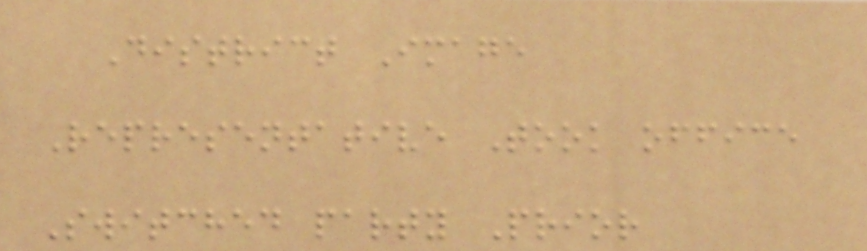District Image
Representative Took office
Switched party Prior
